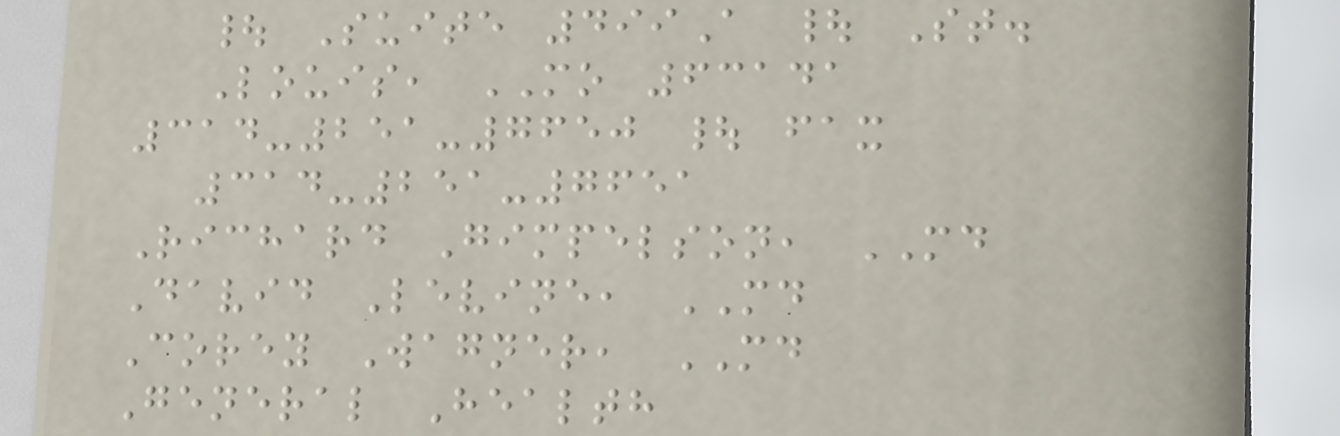| Suite 499A | St.
Louis, MO 63141
314-251-7650 | fax
314-251-7651
Richard Gimpelson, MD
David Levine, MD
Corey Wagner, MD
General Health
